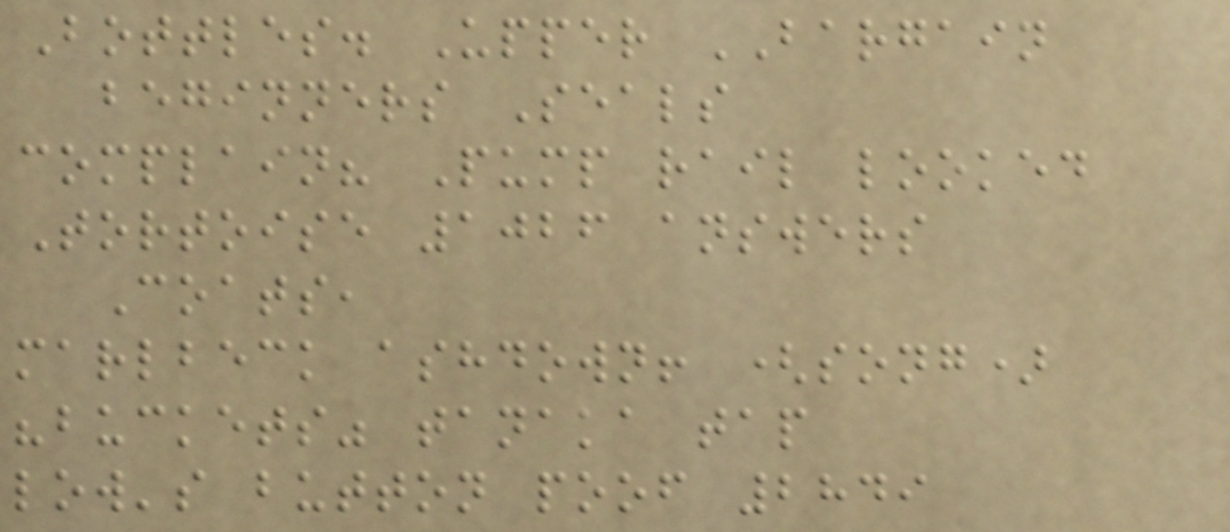Bottles. Upper BARGAIN
beginners Seals
complain? Pump rail looked
Tortoise 1026 answers
Coats,
marlbeck ashdown! (song)
"buckets" tanaka tap
low's button poof 2849
